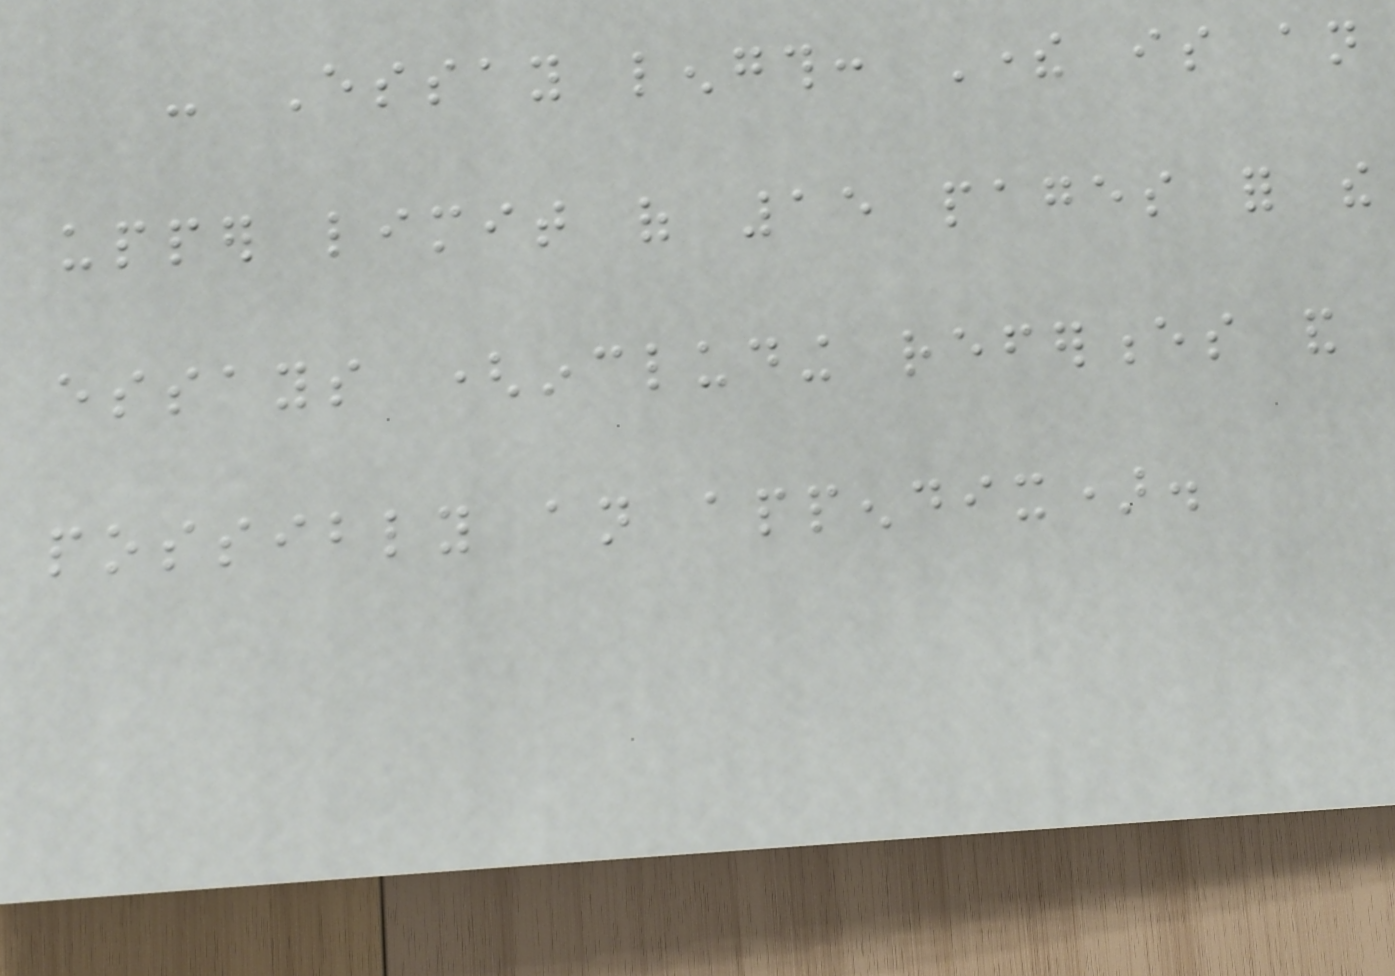- Essay length: There is an
upper limit of 15 pages for the
essays (including references and
possibly an appendix).
